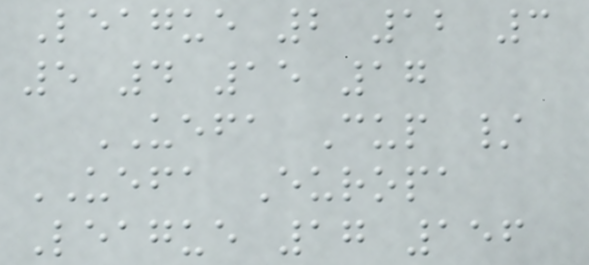League 2 12 3
5 4 15 17
UEFA Cup /
UEFA Europa
League 17 156
